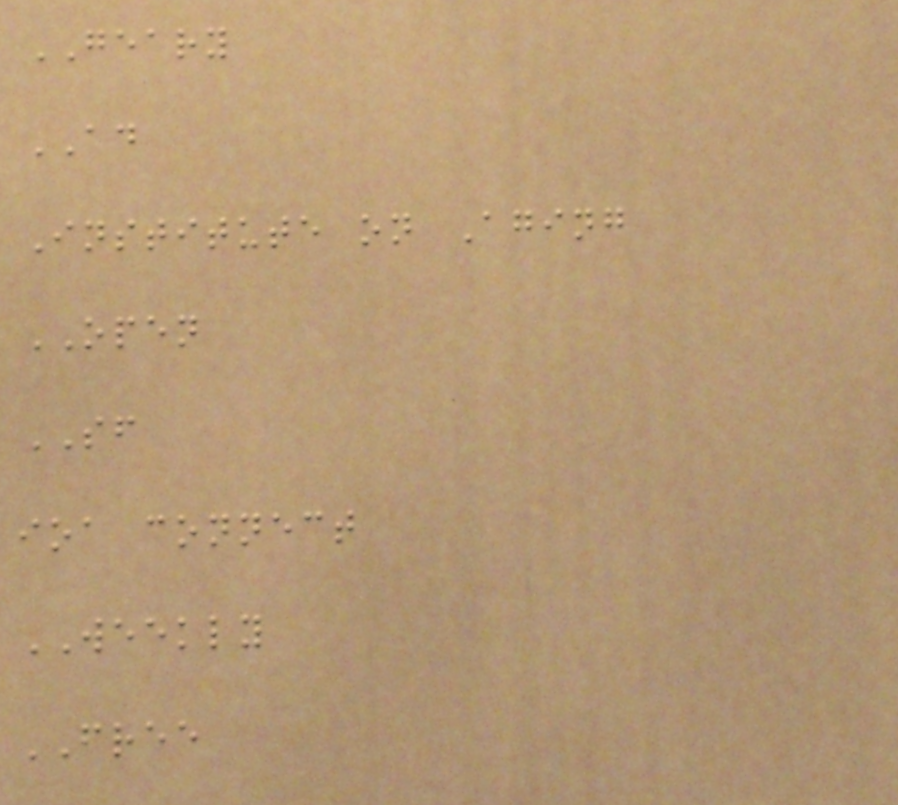GEARY
AD
Institute on Aging
OPEN
SF
ioa connect
WEEKLY
FREE
